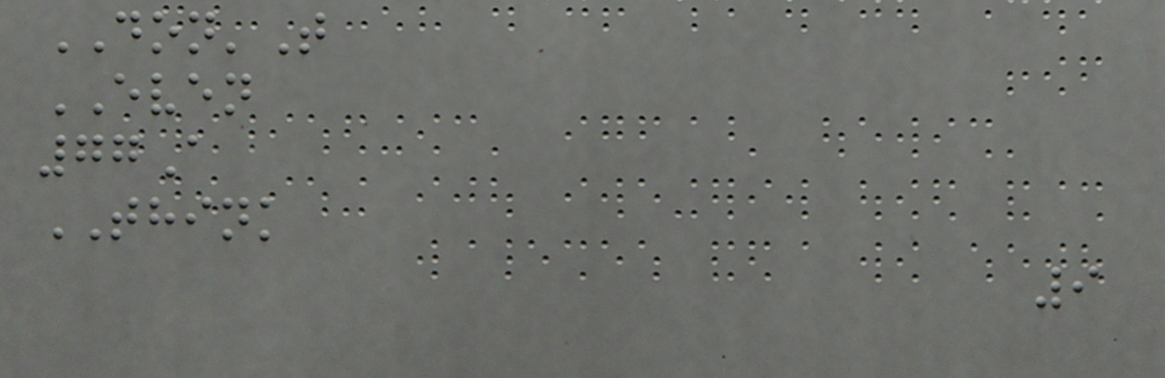DON'T
EVEN
77A
THINK
9
